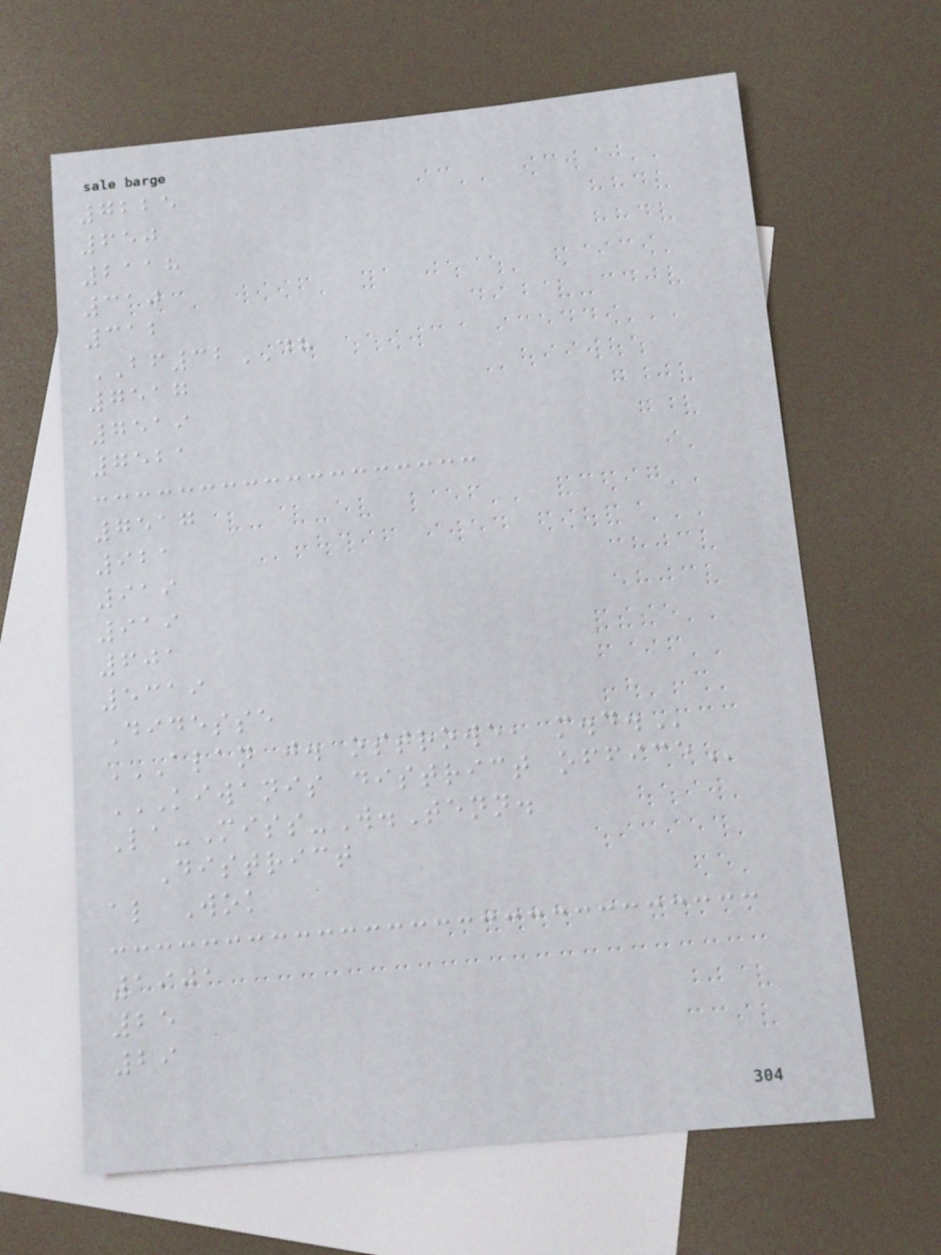7225
650
2118
310
312
BF32DH
7517
7519
7521
7517
921
919
919
601
5319
Didesse
ALAN J. OSTROWE, M.D.
KIWANIS DISTRICT OFFICE
La-Miss-W.Tenn.
District
al Wok
1901
25
29
